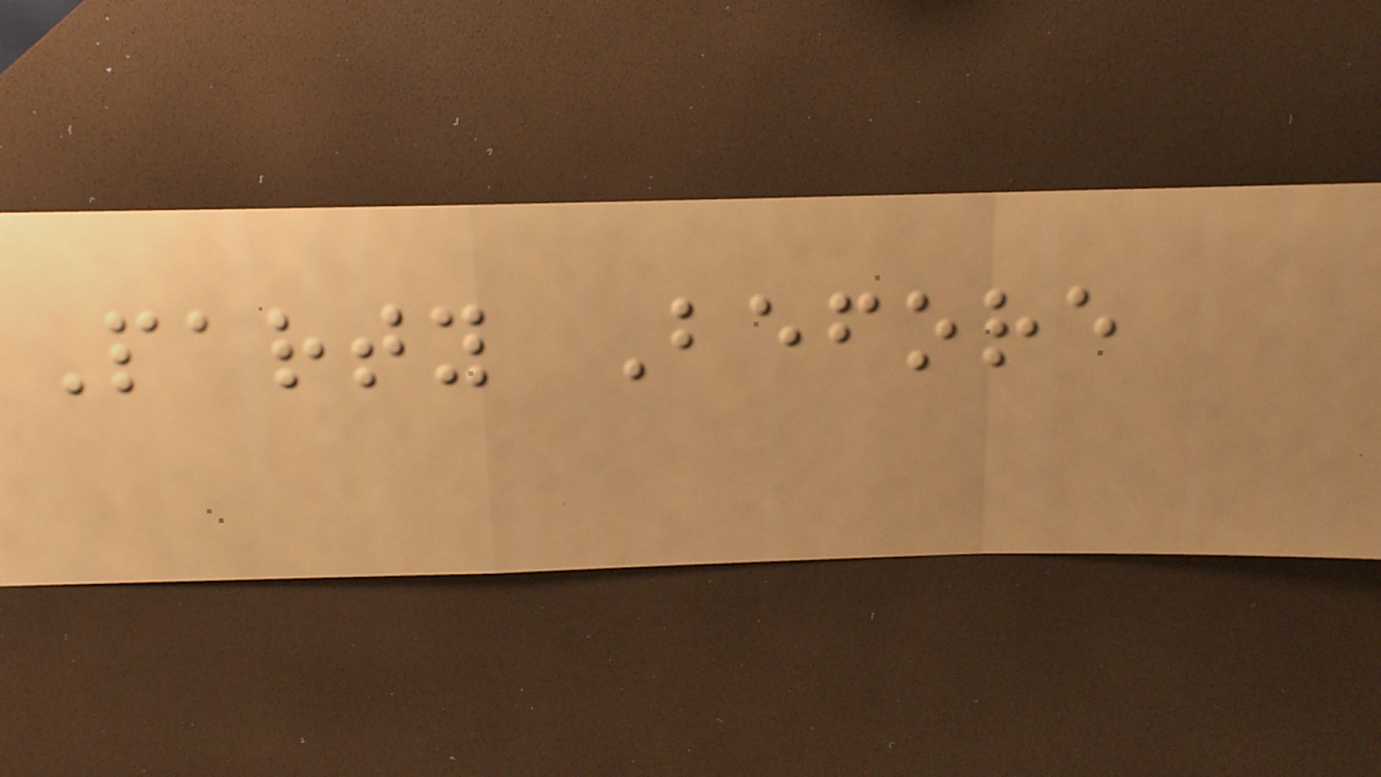Party Before
